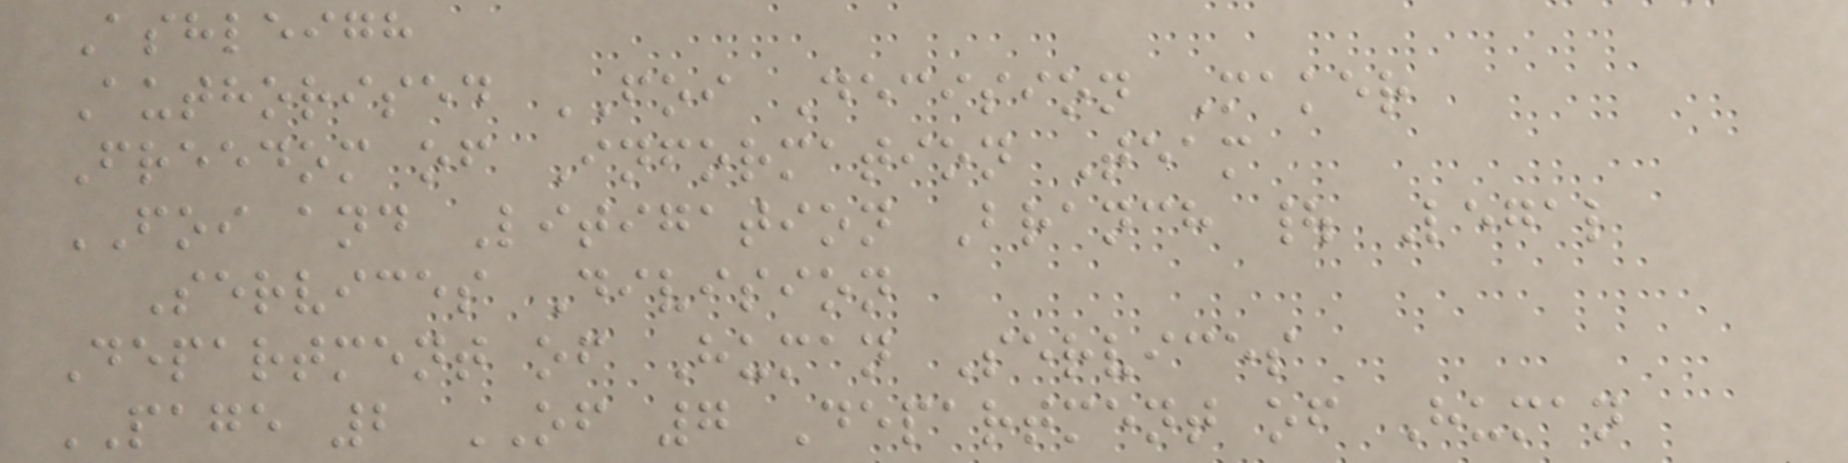Ashleigh
Authorised FOI Decision Maker
Freedom of Information Team
FOI and Litigation Branch | Legal
Services Division
Department of Human Services
PAGE 2 OF 7 Department of Human
